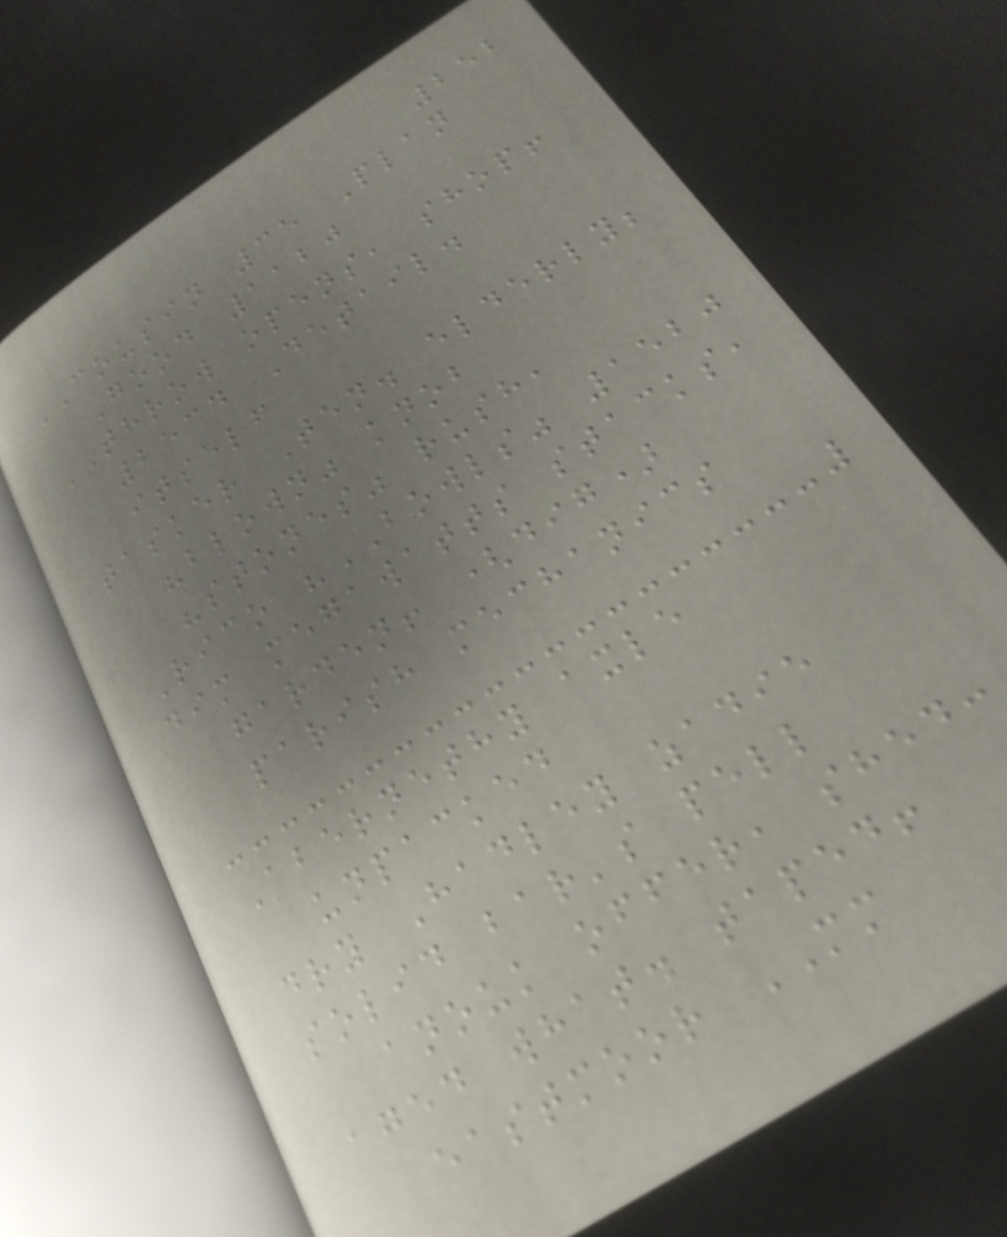252
COUSIN 35 Plan
Good 1120
THROW opens, shop!
2534 Detail.
itself
tasker Ten. elderly;
"blown" knob
"stones" rush,
Rico "BOWLS" 1520
dim megawatts stacks,
garden! (dig)
parish mechanics
Abernethy axle
unpacked
dry Hadley zadie
solid bar's pell
anouk offer, shed:
aged what. taped!
eastmoor MM
